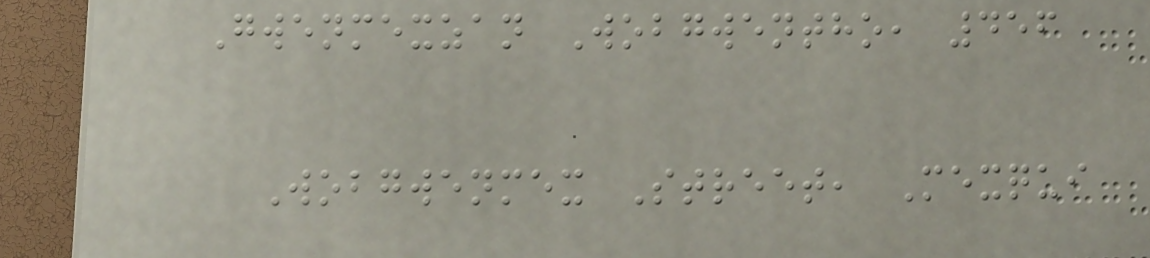Gwenmexzan Wobgwentho, 456
Wobgwenmex Street, Mexqui
